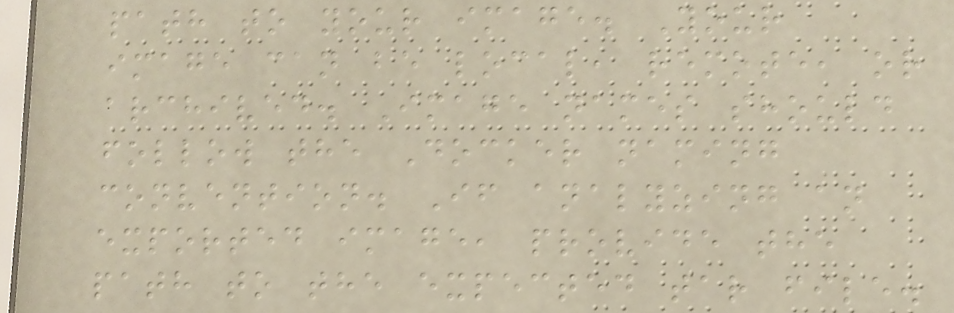path to your image. Your
image can be local, remote, or
archived. Image names should
follow the Docker naming
convention. If analyzing an
exported image, provide the
path to the expected tar file.
